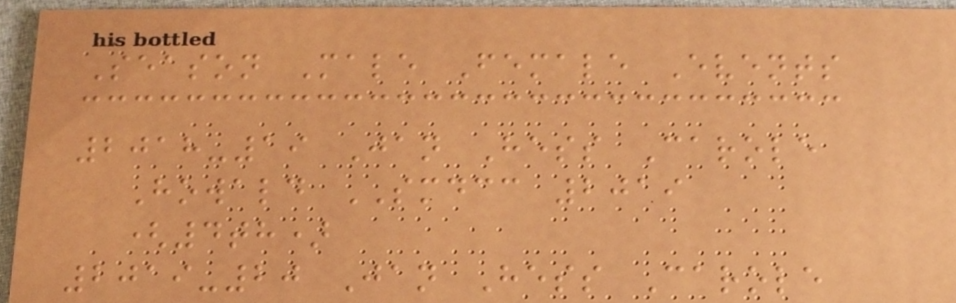Season Male Female Events
2018-19 Jan Hess Carole
Howald SMDCC 2019
(4th)
2019-20 Jan Hess Carole
